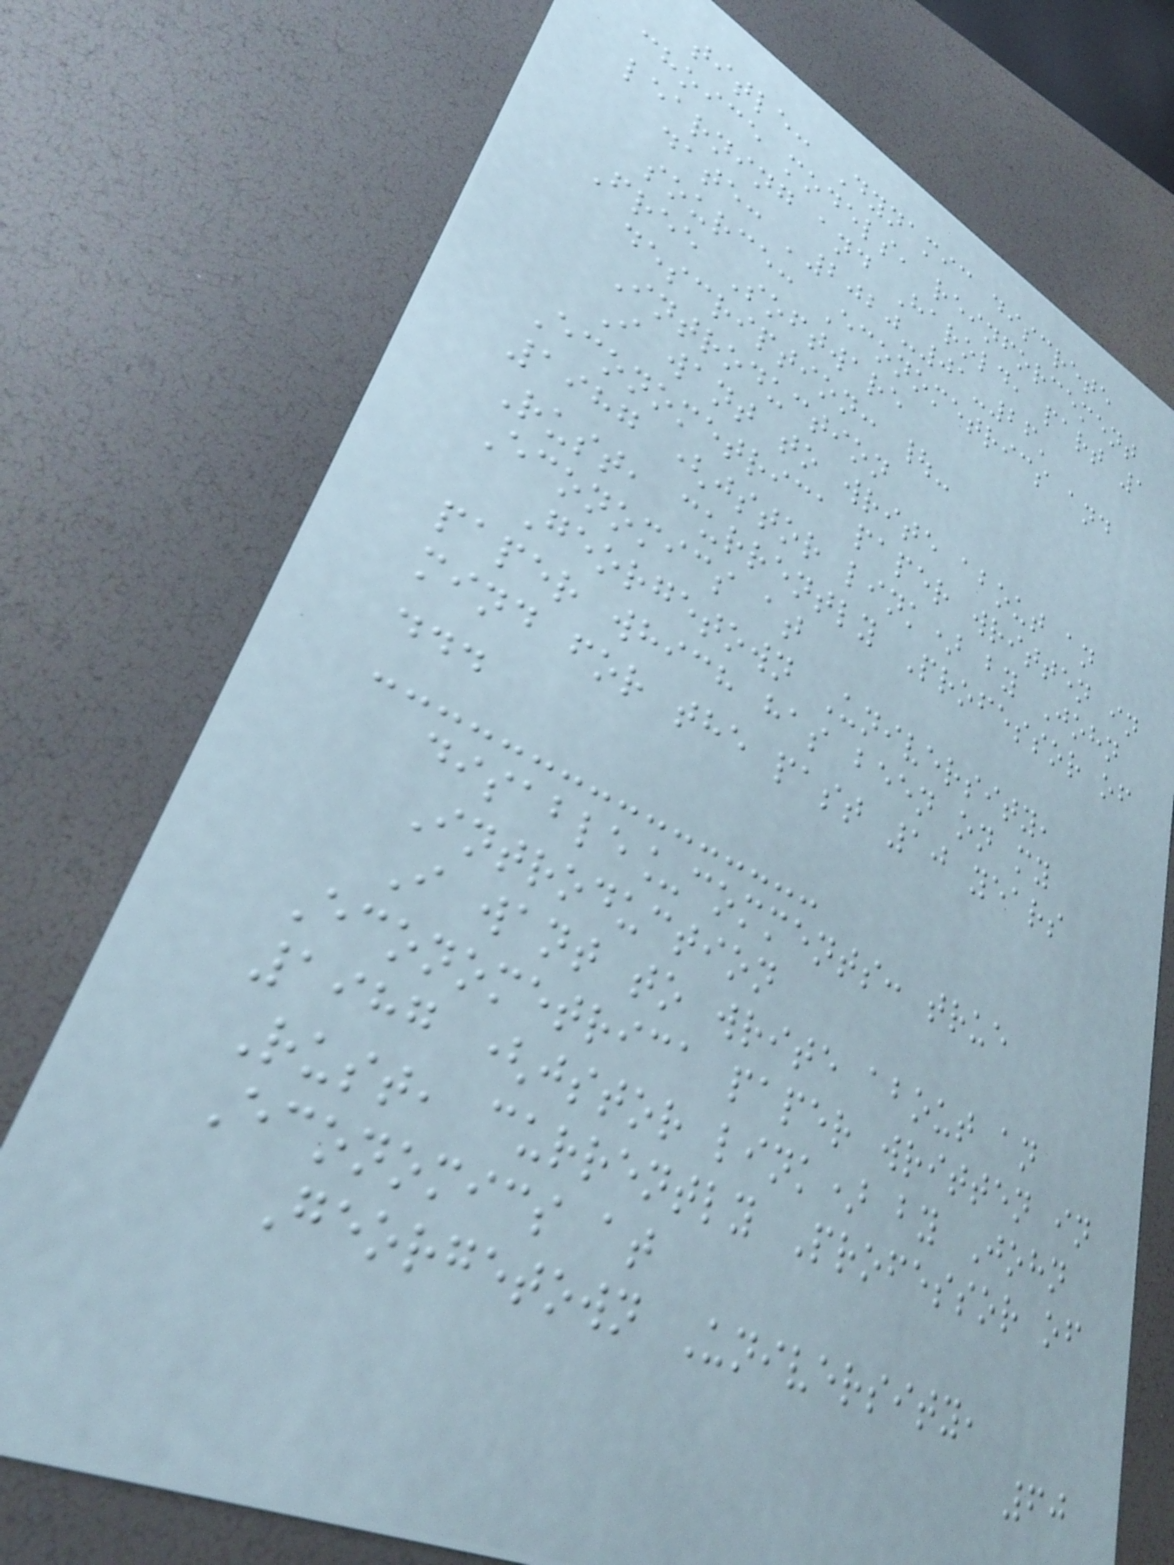title: Dynamic discrete
choice models, reinforcement
learning and Harold, part 1
date: '2020-01-26'
source: Econometrics and
Free Software
description: |-
Introduction
I want to write about an
Econometrica paper written in
1987 (jstor link) by John
Rust, currently Professor of
Economics at
Georgetown University,
paper which has been on my
mind for the past 10 years
...
disable_comments: true
Introduction
I want to write about an
Econometrica paper written in
1987 (jstor link) by John
Rust, currently Professor of
Economics at
Georgetown University,
60
